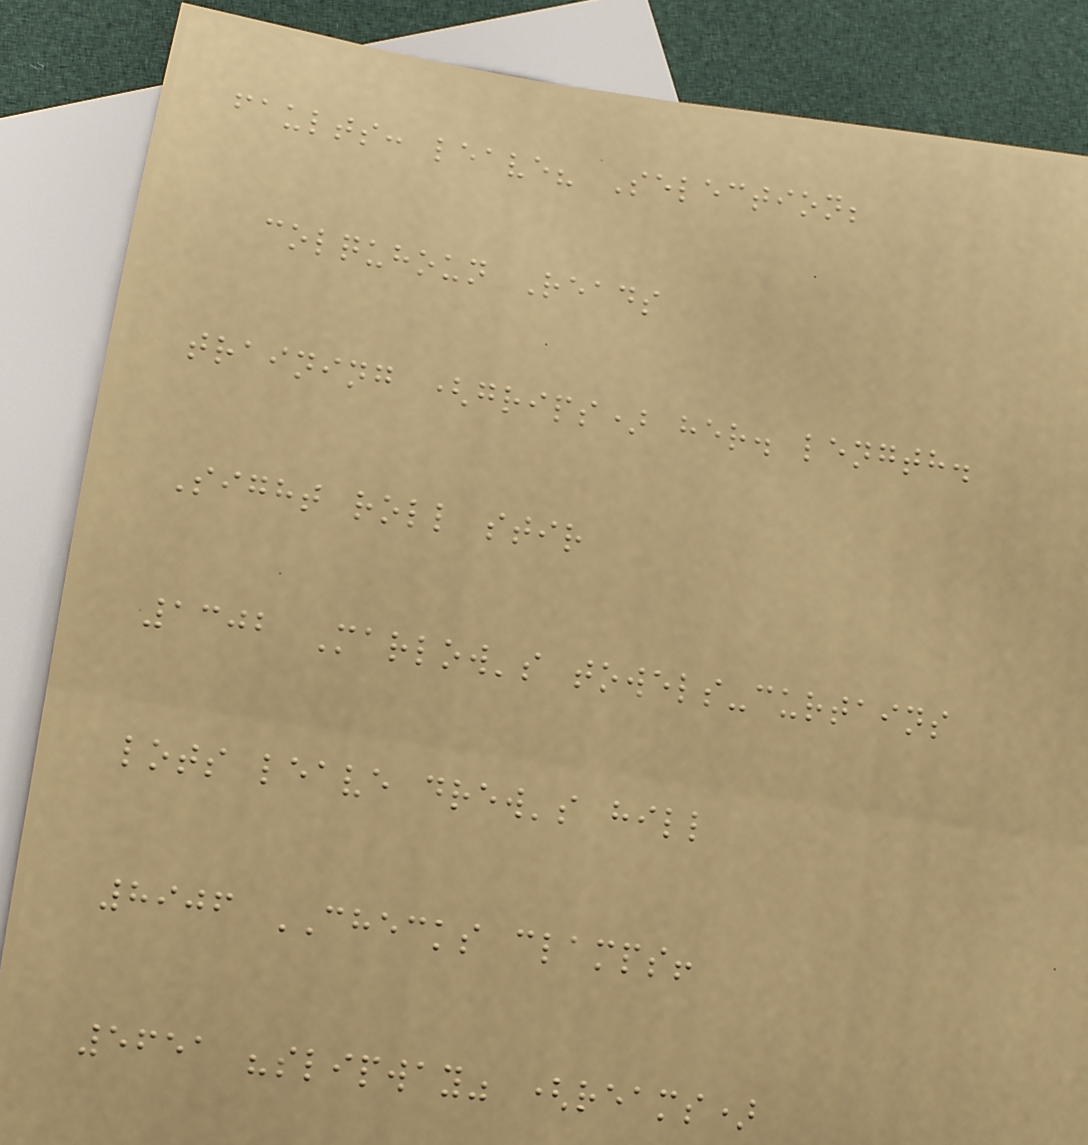faults: leave? Selection;
colquhoun Reads
training (grips) her. length.
Sight roll stir
1302 Marlow's towels-curtains
lots leave drew's hill
8906 CHECKS clamps!
5651 "slipway" (reams)
